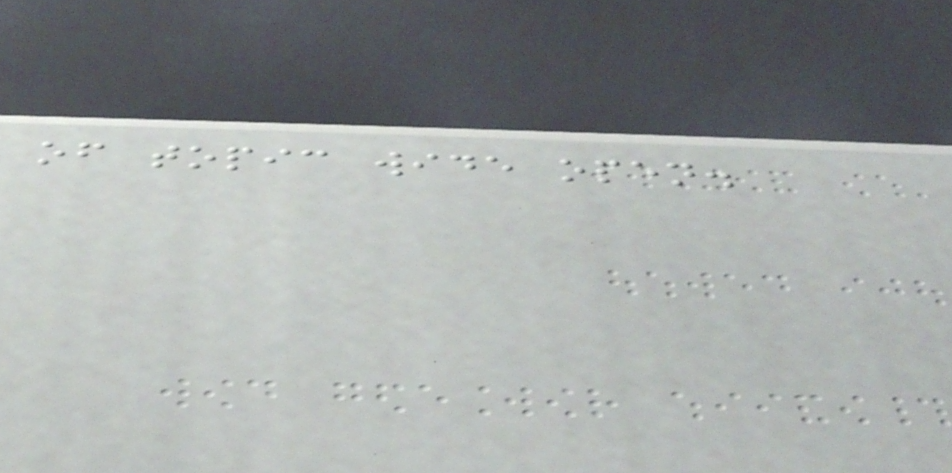of topic wide open.
